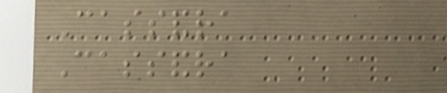Cassandra
Cassandra
